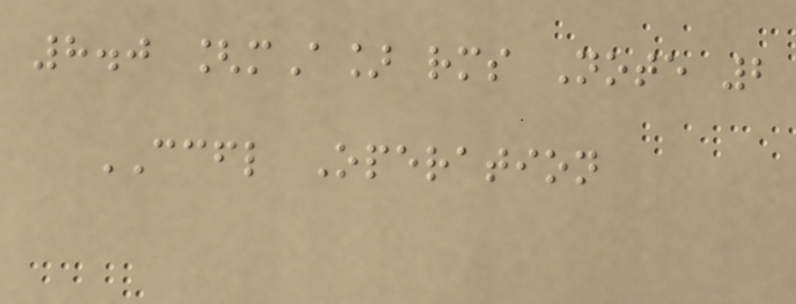8.0 [mA] rms Note 2
CCFL Operation
